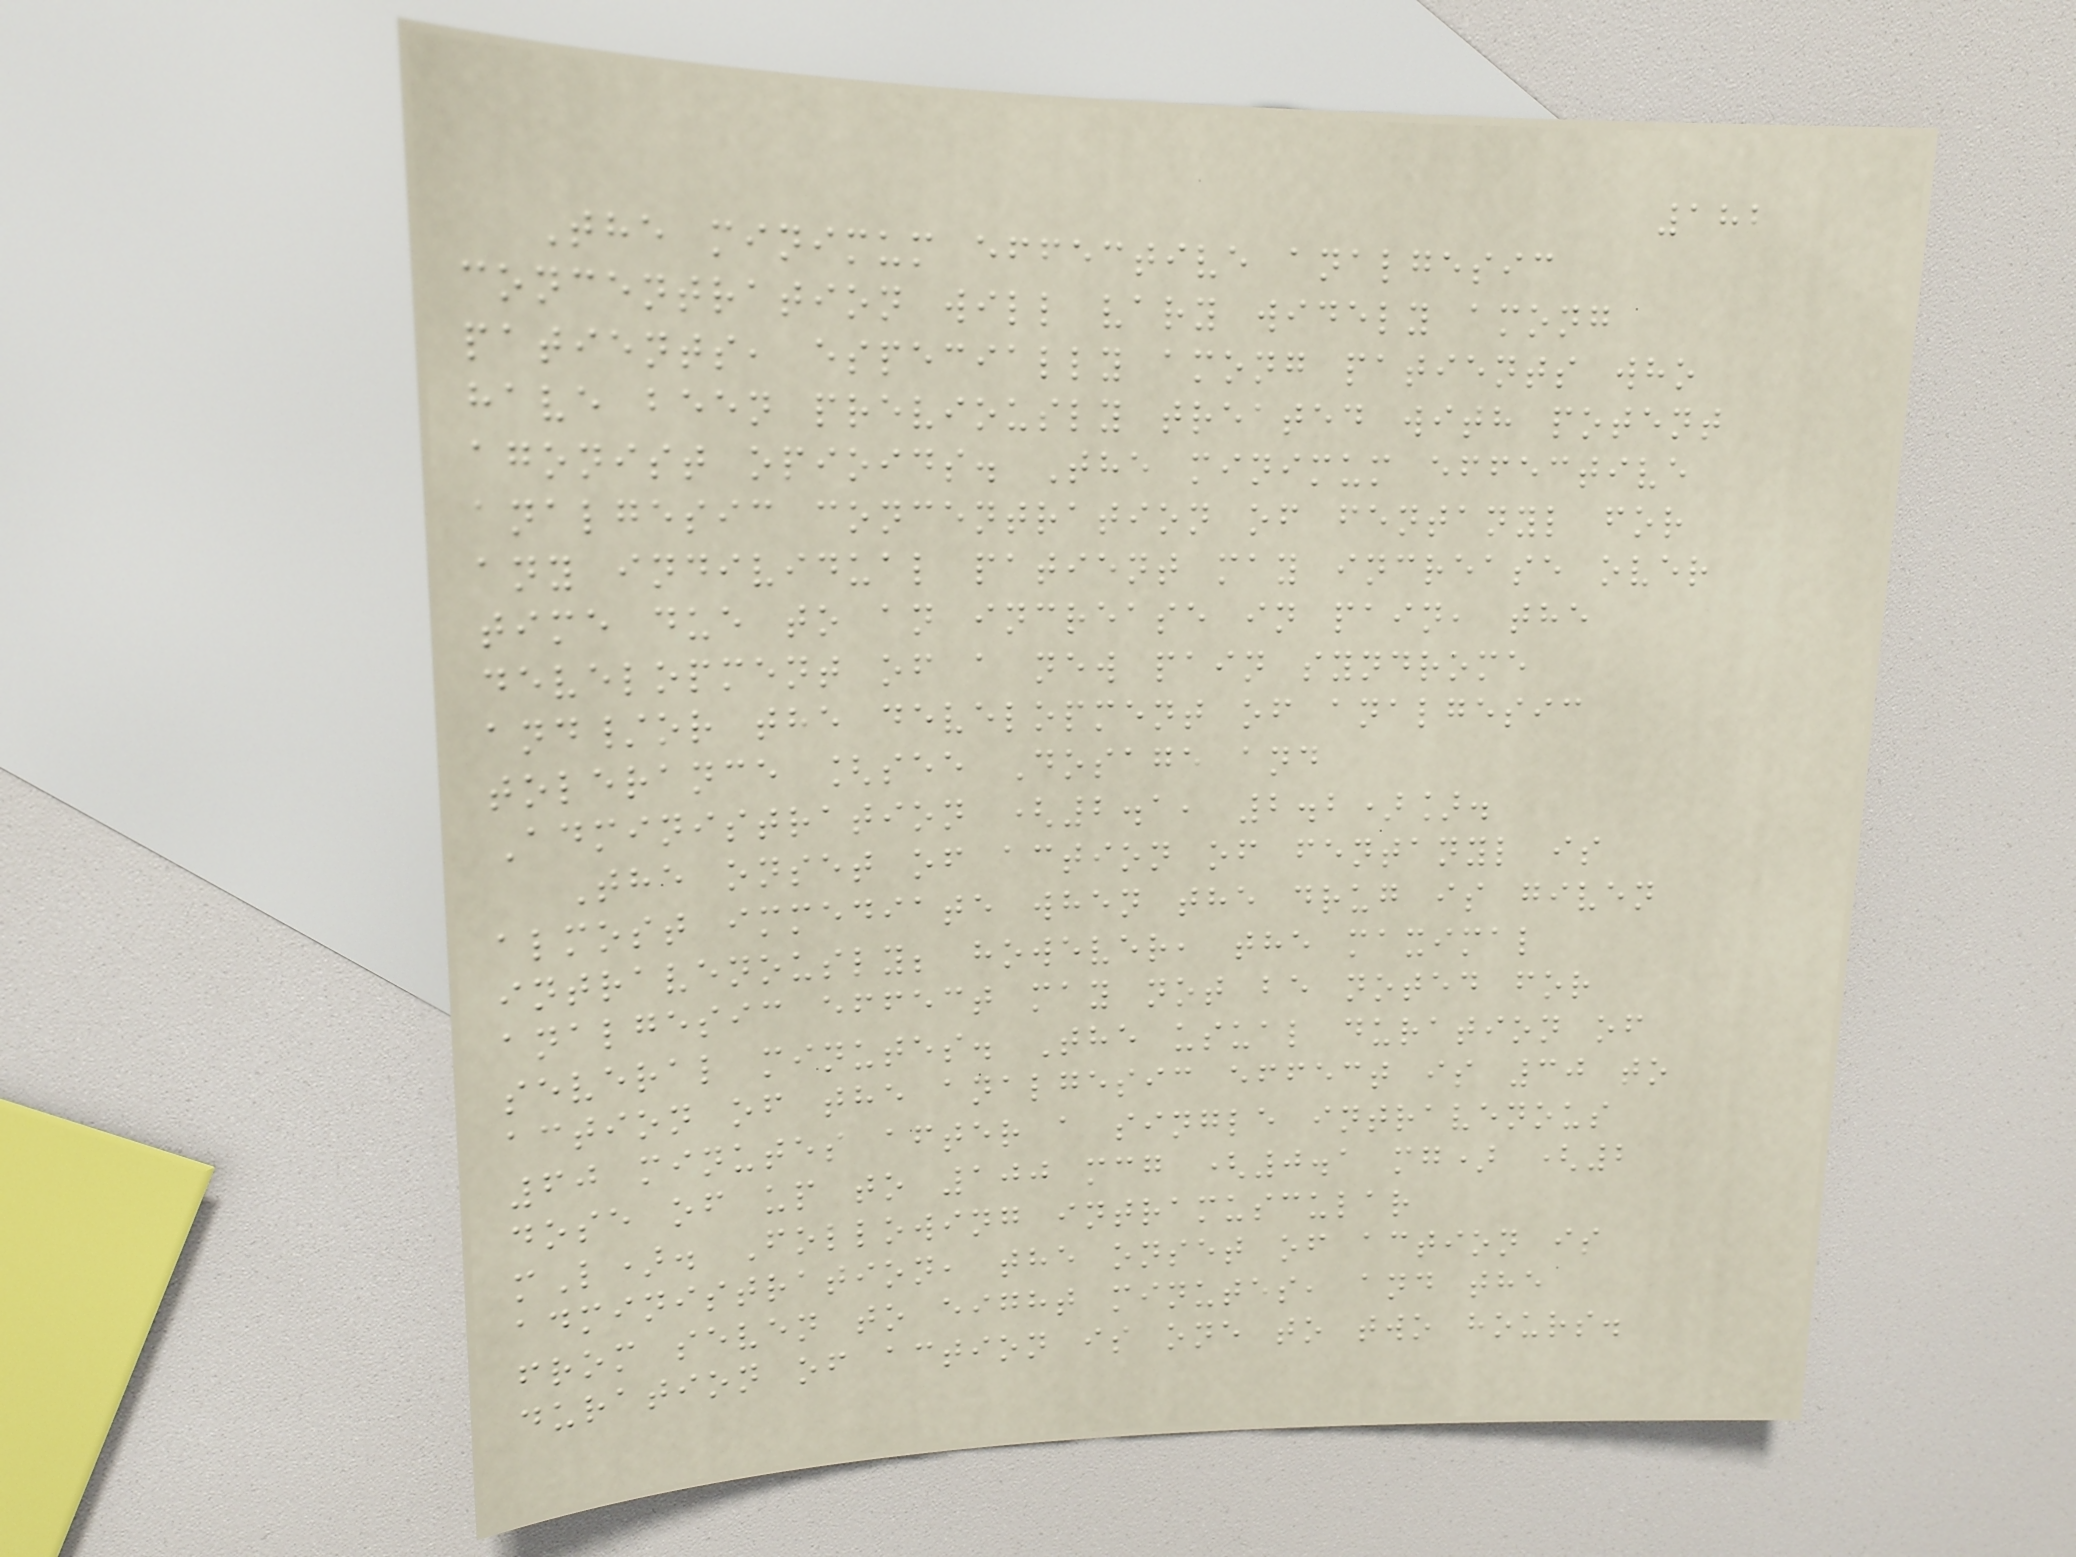182
The minimum effective analgesic
concentration will vary widely among
patients, especially among patients who
have been previously treated with potent
agonist opioids. The minimum effective
analgesic concentration of fentanyl for
any individual patient may increase over
time due to an increase in pain, the
development of a new pain syndrome
and/or the development of analgesic
tolerance [see Dosage and
Administration (2.1, 2.2)].
The onset of action of fentanyl is
almost immediate when the drug is given
intravenously; however, the maximal
analgesic effect may not be noted for
several minutes. The usual duration of
action of the analgesic effect is 30 to
60 minutes after a single intravenous
dose of up to 100 mcg (0.1 mg) (2
mL). Following intramuscular
administration, the onset of action is
from seven to eight minutes, and the
duration of action is one to two hours.
